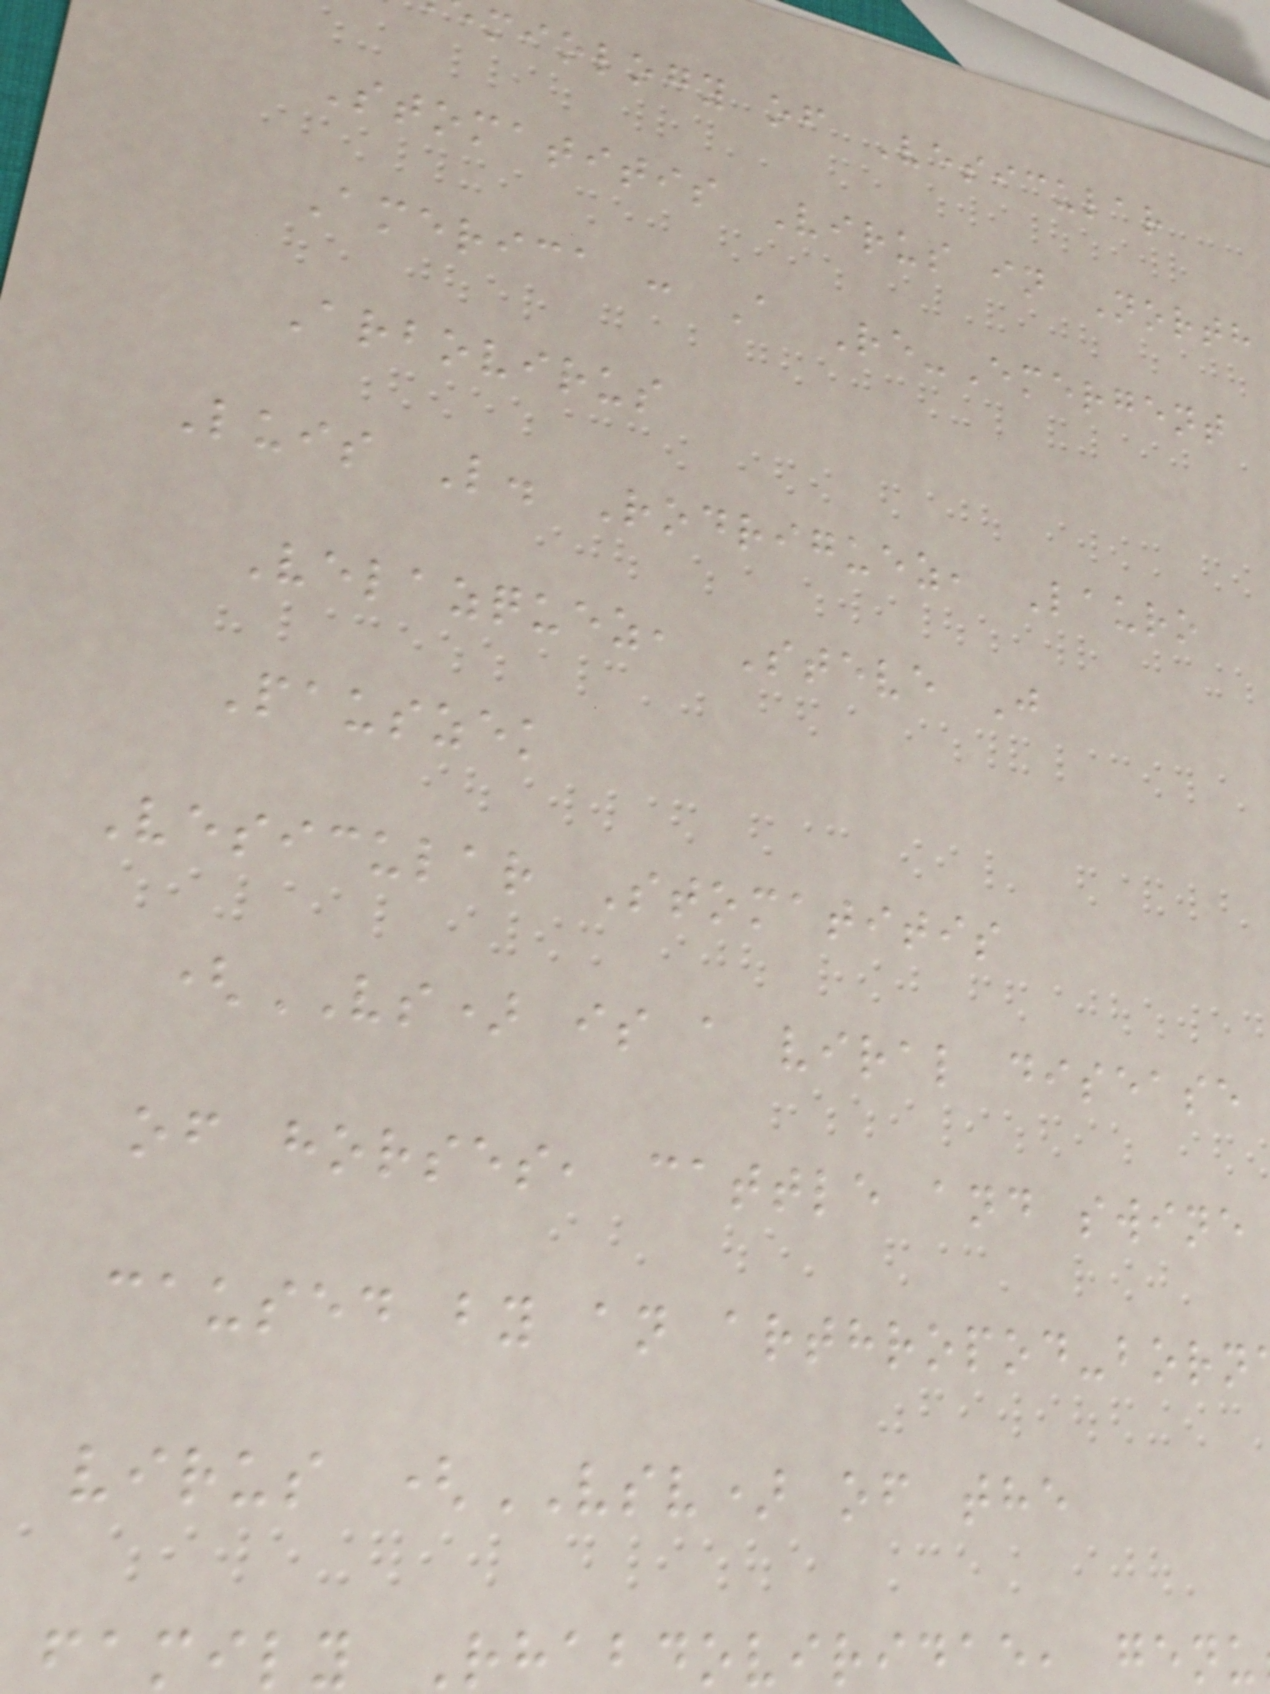miology of Vesicular
Stomatitis Virus in North
America : A Re-Emergent
Arbovirus
Luis L. Rodriguez, Lauro
Velazquez, Steve J
Pauszek
Vesicular Stomatitis
(VS) is a viral disease
of horses, cattle and swine
caused by an arthropod-born
virus (VSV) of the
family Rhabdoviridae, genu
